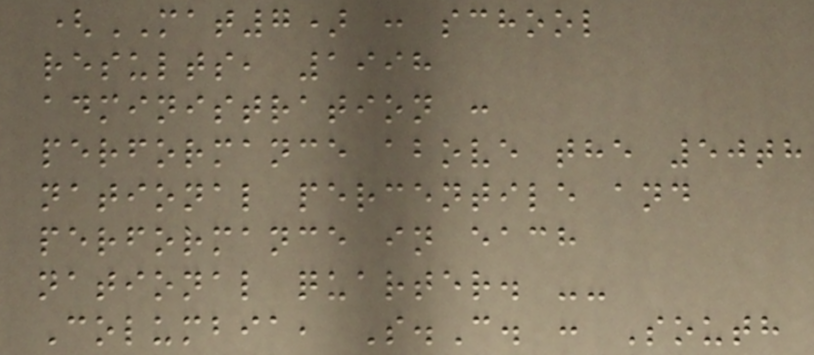(MAT7) : school
results, 1998
administration :
performance above the 50th
national percentile and
performance in each
national quarter. --
Columbia, S.C. : South
